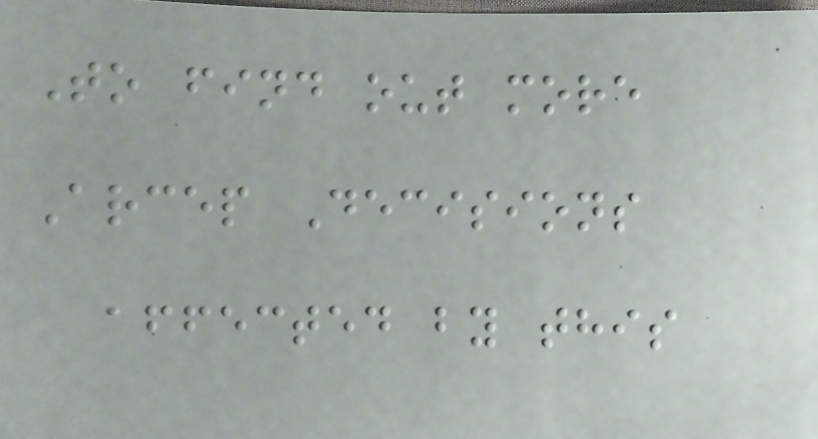To find out more
Arcep Decisions
affected by this
